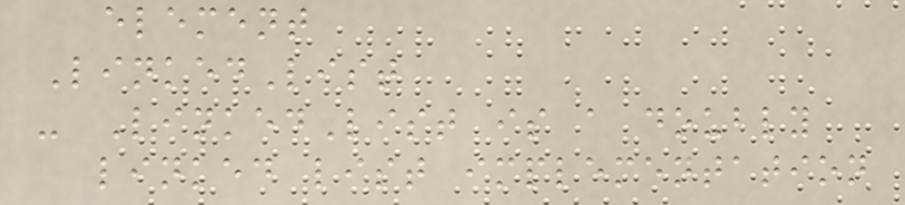element
LinkedList
- LinkedList is a doubly
linked list implementation
